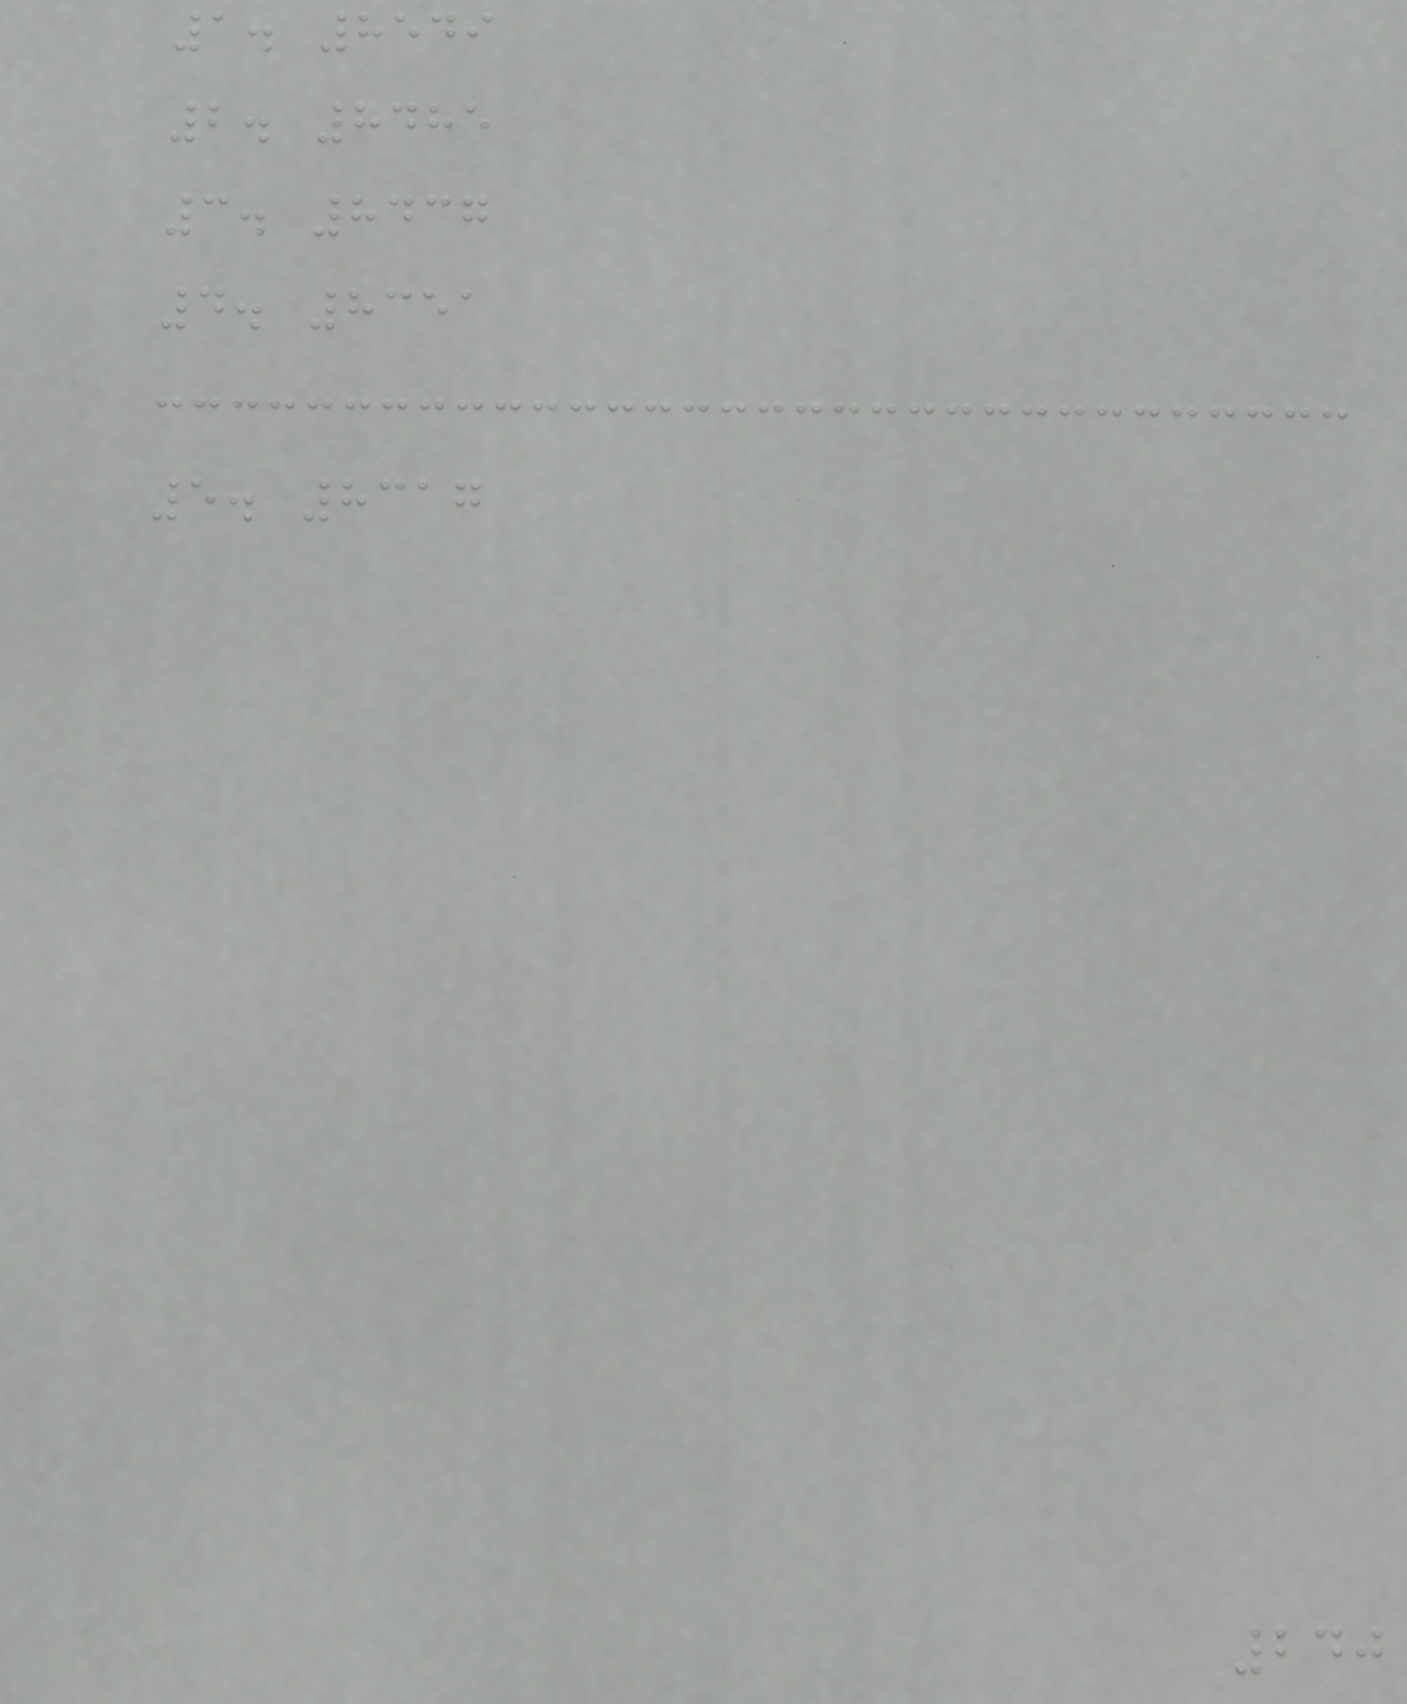1. 8549
2. 8485
3. 8437
4. 8351
5. 8317
240
